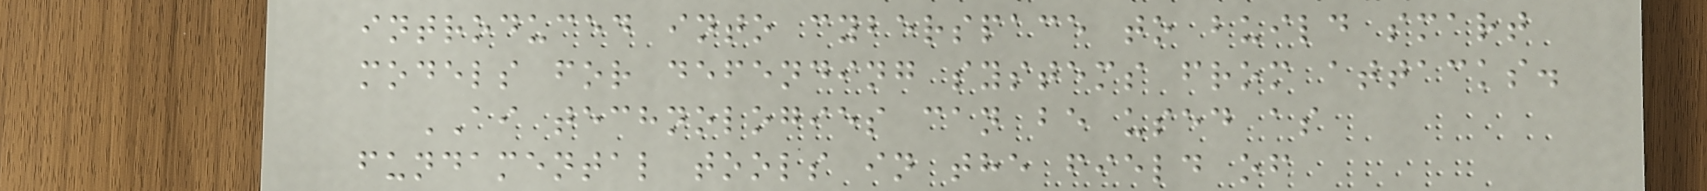introduced into cyberspace to build smart
models for defending systems from attacks.
AI technologies can be used as
fundamental tools in the field of
